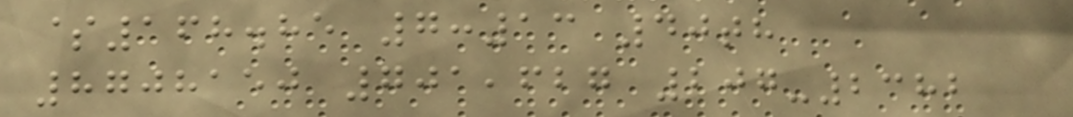$168.85 7:13 40th
8708150 701,627 207-2382
